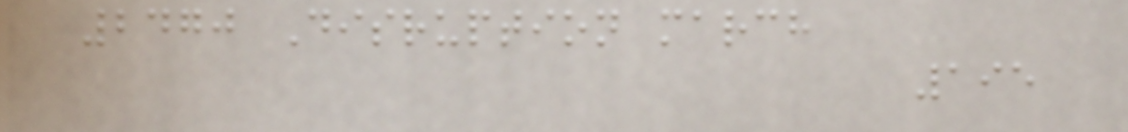2470 Disruption march
195
